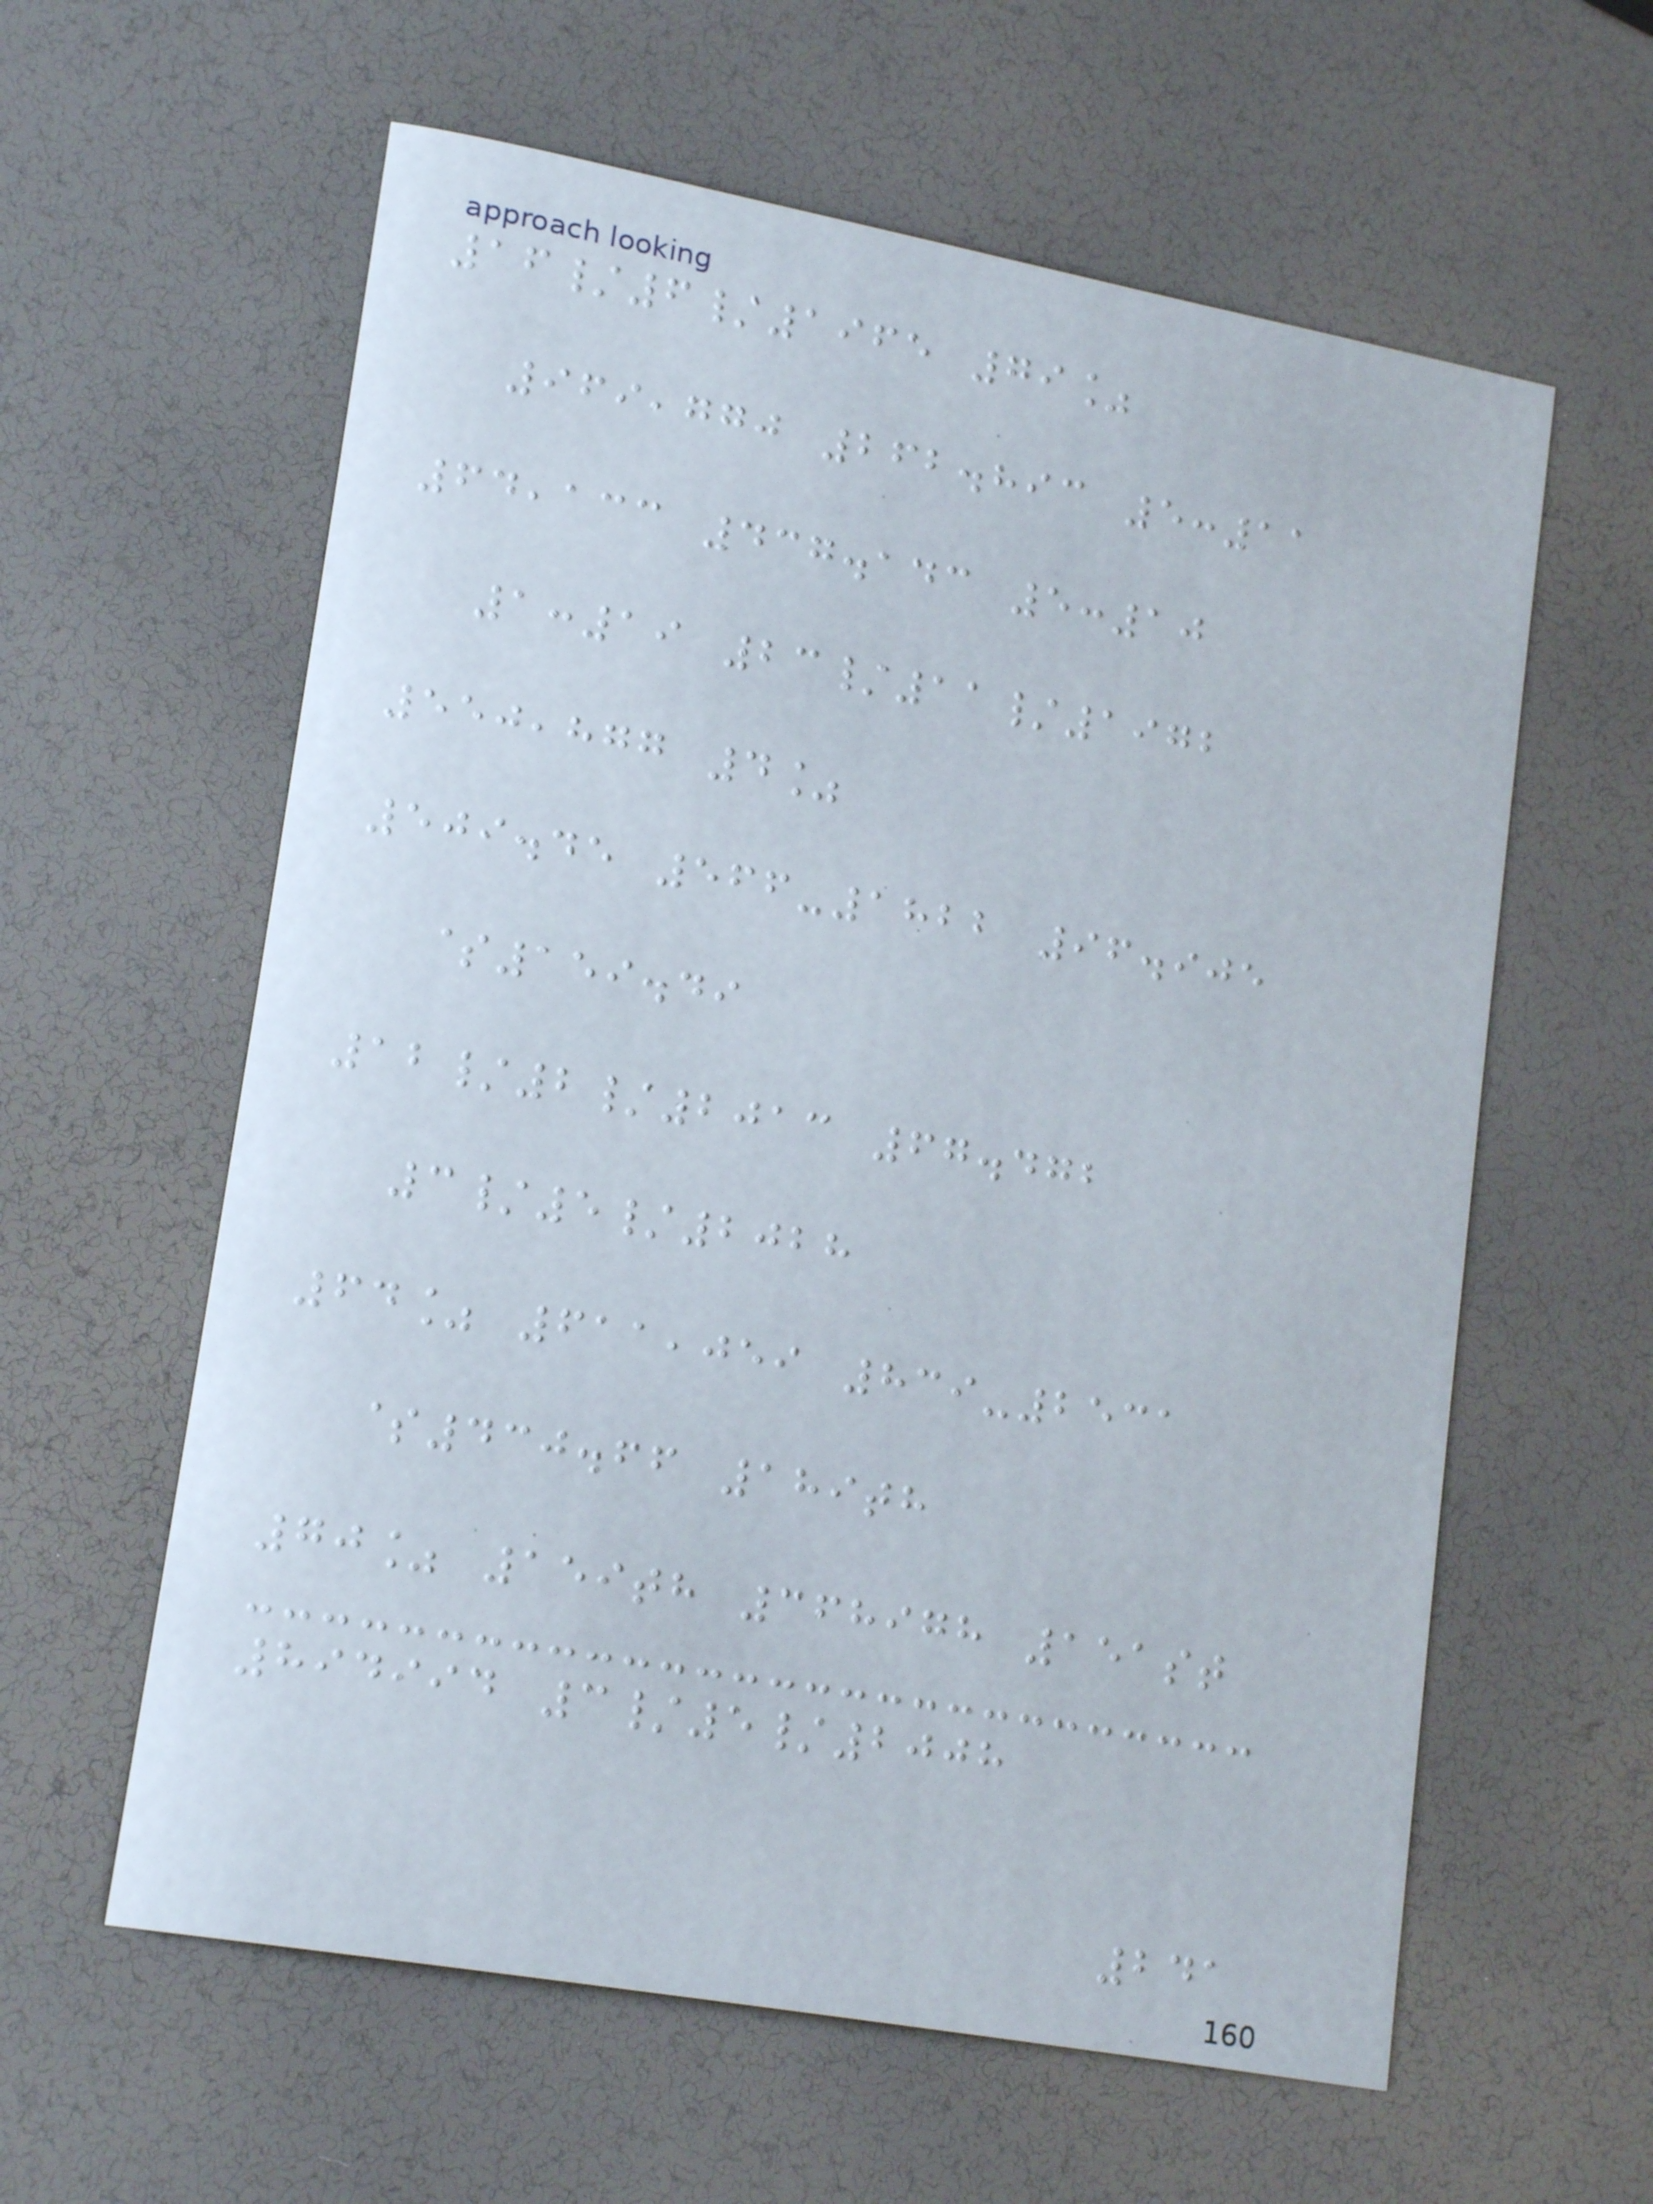16/6/1965 79%
969,770 262.893 5:11
64,133 437.143 5:10
1:19 23/11/1972
550,877 4%
509.45 566-1822 96.905
$159.49
12/2/2013 67.472
3/5/2028
64% 611,059 839-2531
$430.66 189th
70% 159th 368978 151st
894994 3/5/2008
241
